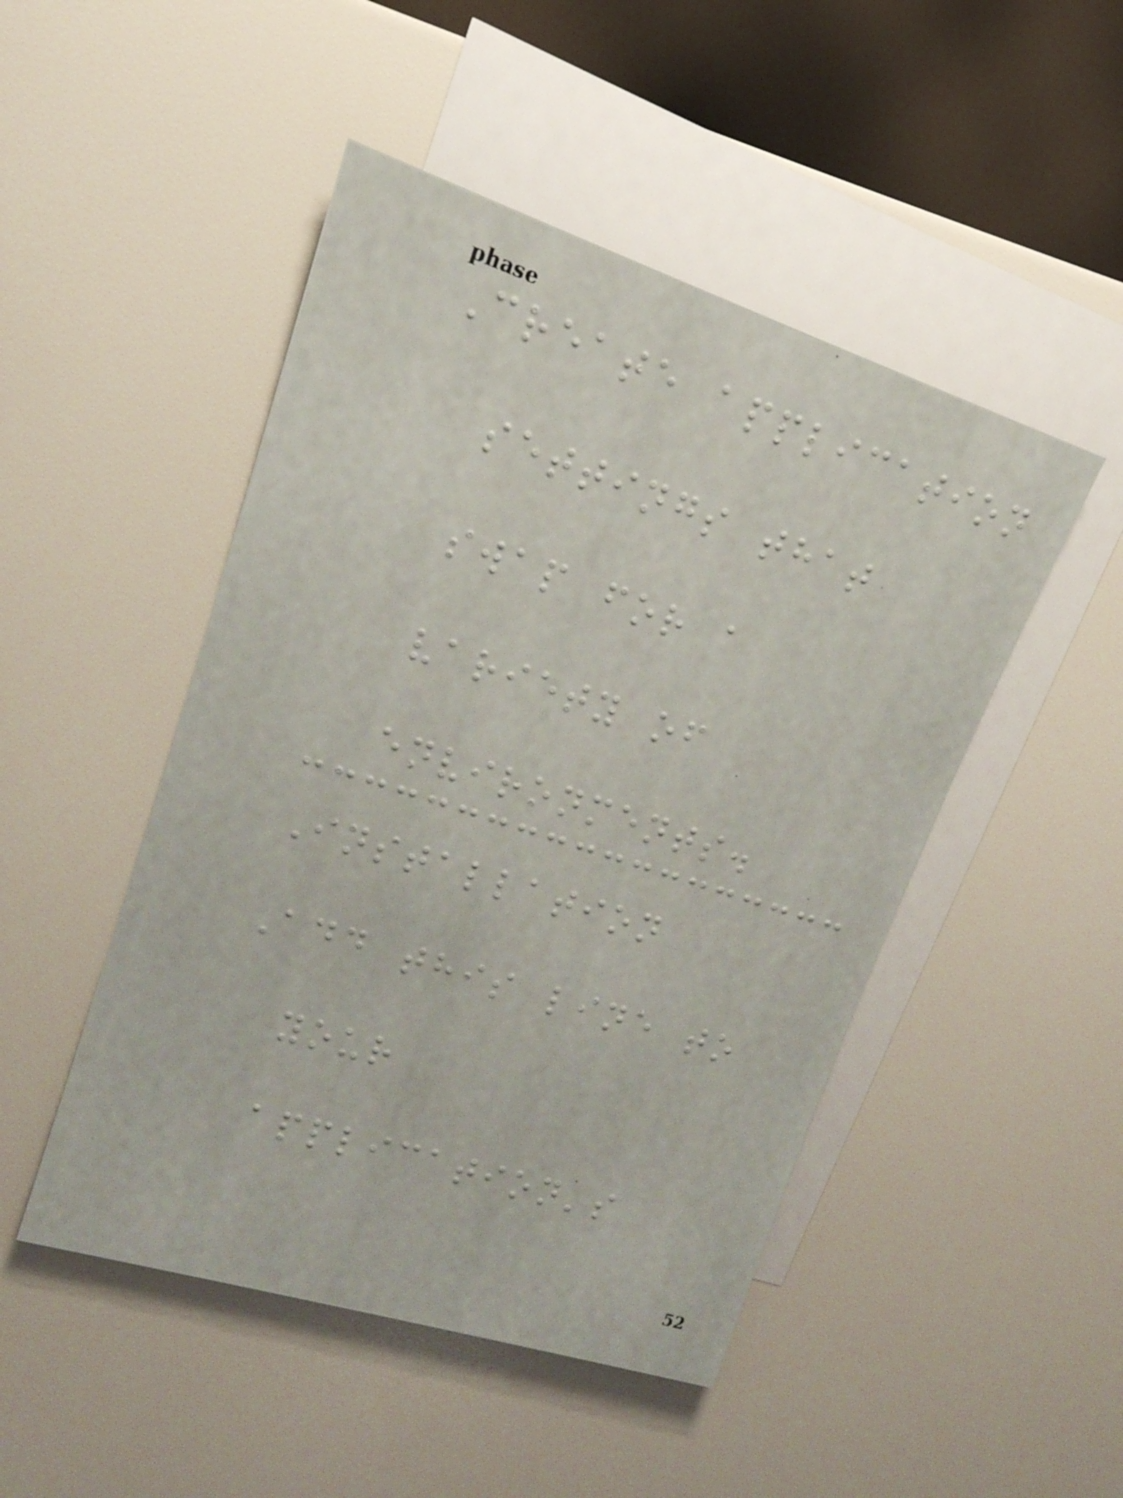Create application
settings that
swap for a
variety of
environments.
Installation
Add this line to
your
application's
